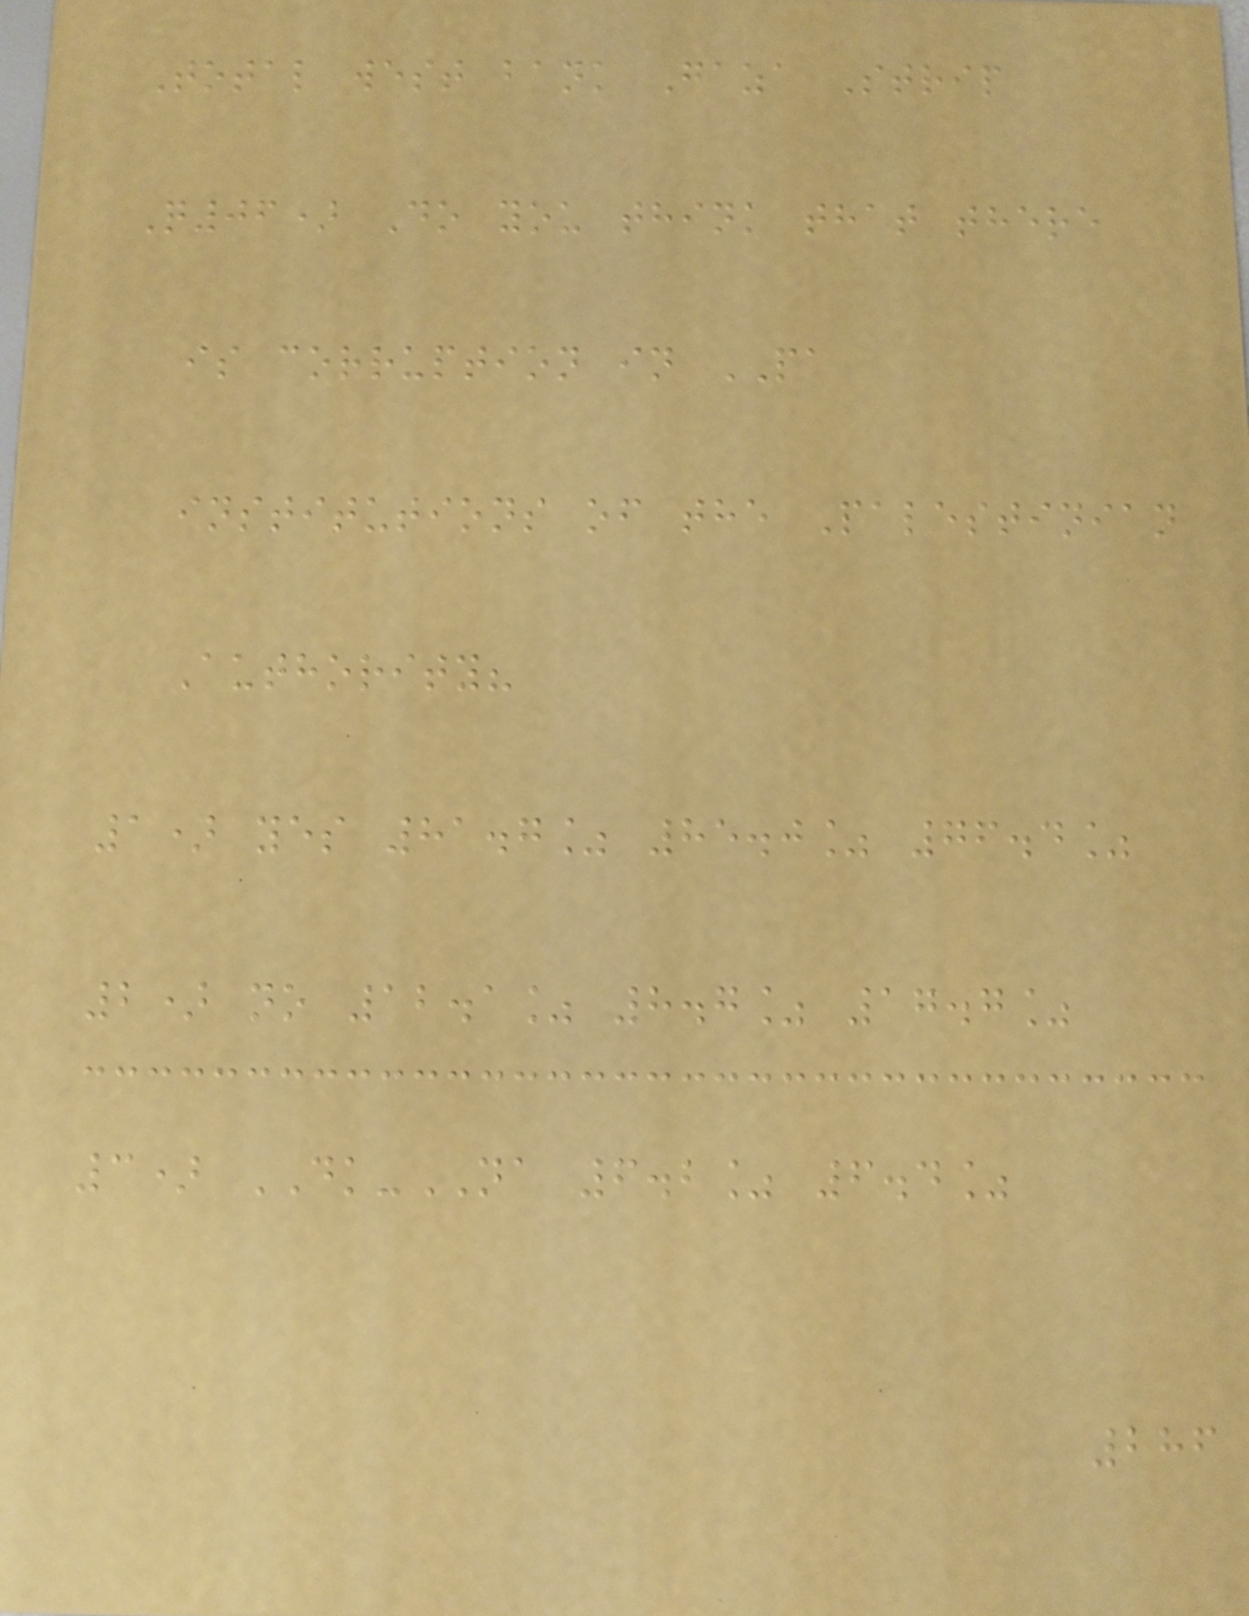Total west bank Gaza Strip
Q06) Do you think that there
is corruption in PA
institutions of the Palestinian
Authority?
1) yes 81.7% 85.0% 76.4%
2) no 12.1% 8.7% 17.7%
3) DK-NA 6.2% 6.4%
286
